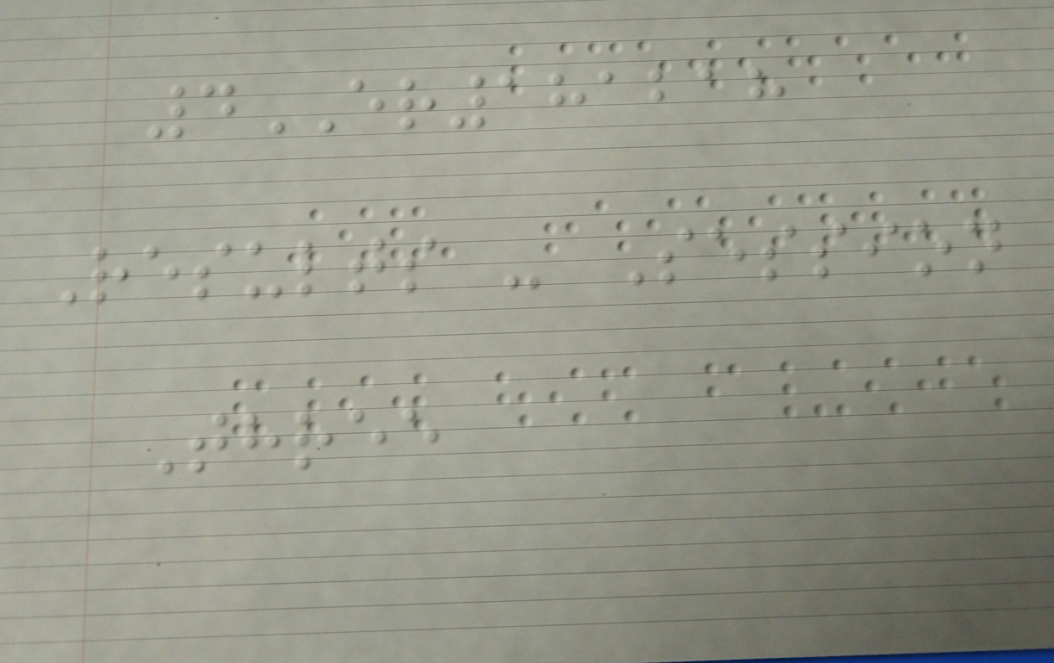4ER181218
Results - Session
Three
